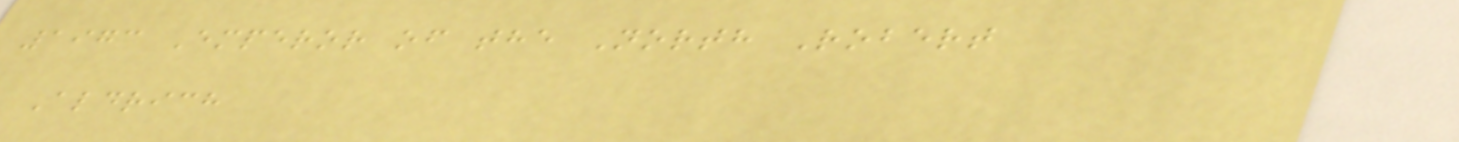1973 Emperor of the North Robert
Aldrich
